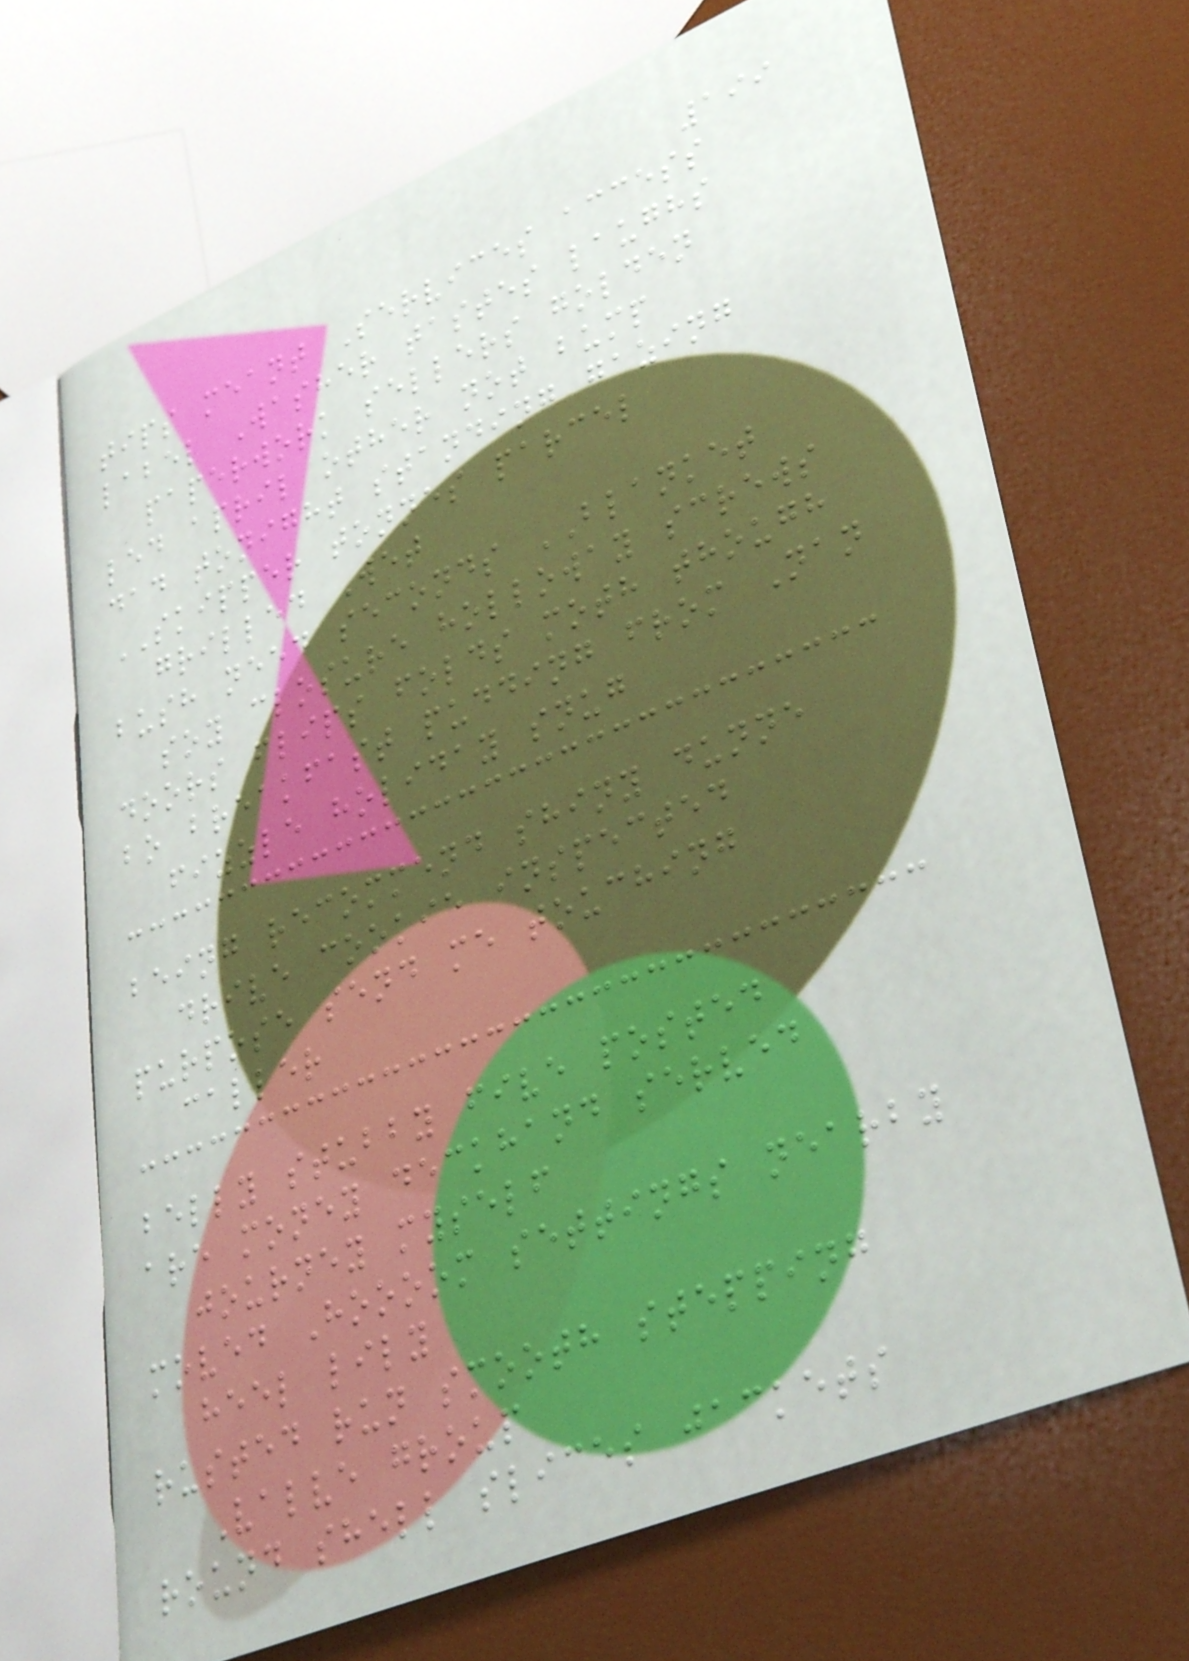199
tips meant Services access
label Washer tastes laughs
paperwork sellers golden
led april other not bump
dad tonight standing gazing
SKIPPER tonnes parcel
grilled Wet
bush need seconds BLANKET
soy closure holloway screws
doors flips folds moth though
bo breakfast pudding from Nan
fizzle holiday snug
being recommend shiny dunne
drive cookie inspected
purpose send me touching
caller
belly stubby five posted
are money deckhand served
journey myself
moved Hoooom settings nearby
heel lily
rusted run smooth stepping
Valve group
round shell slices jackets
